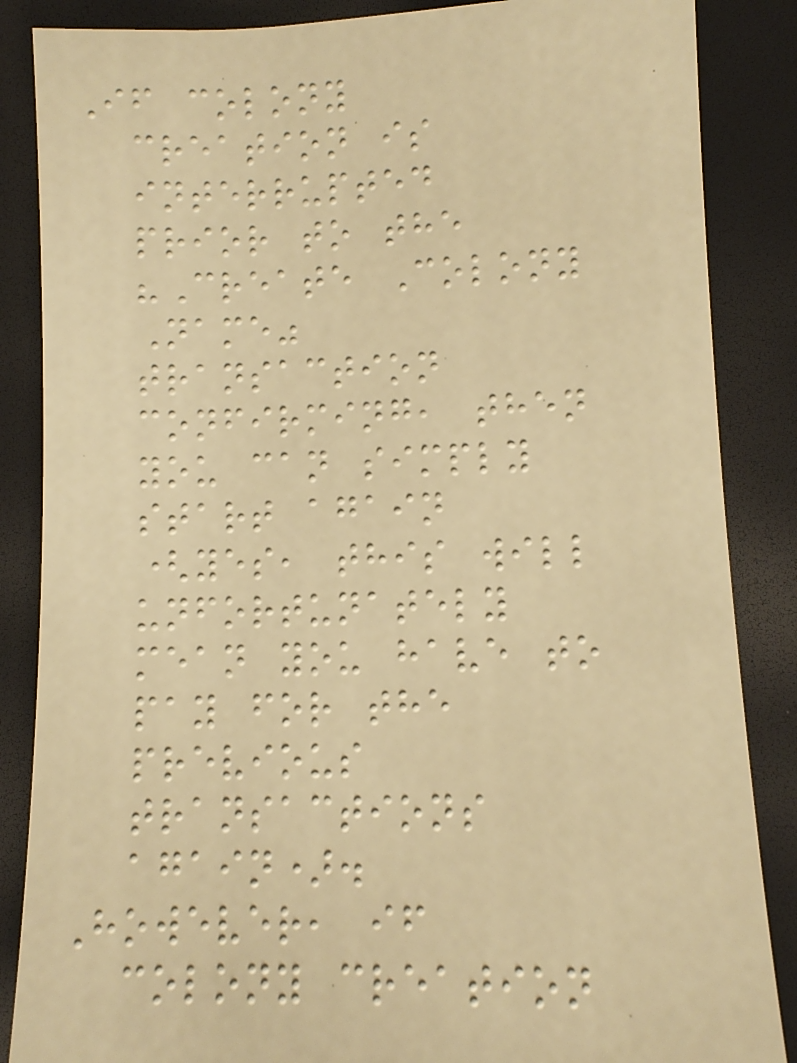If colony
creation is
interrupted
prior to the
"Create Colony
Name"
transaction
confirming, then
you can simply
start again
(yes, this will
unfortunately
mean you have to
pay for the
previous
transactions
again).
However, if
colony creation
